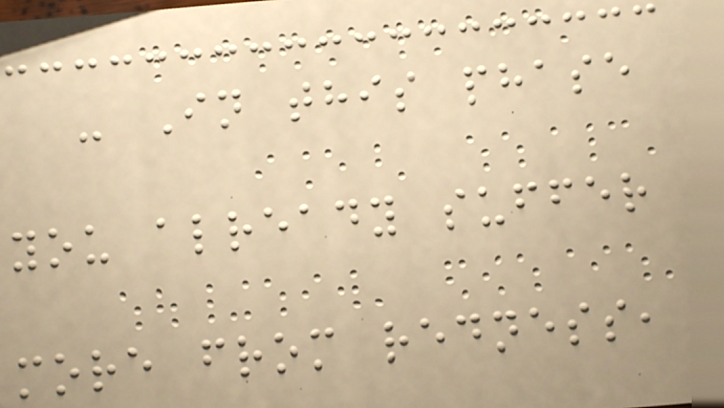- In this phase
you already suffer
more from redness,
